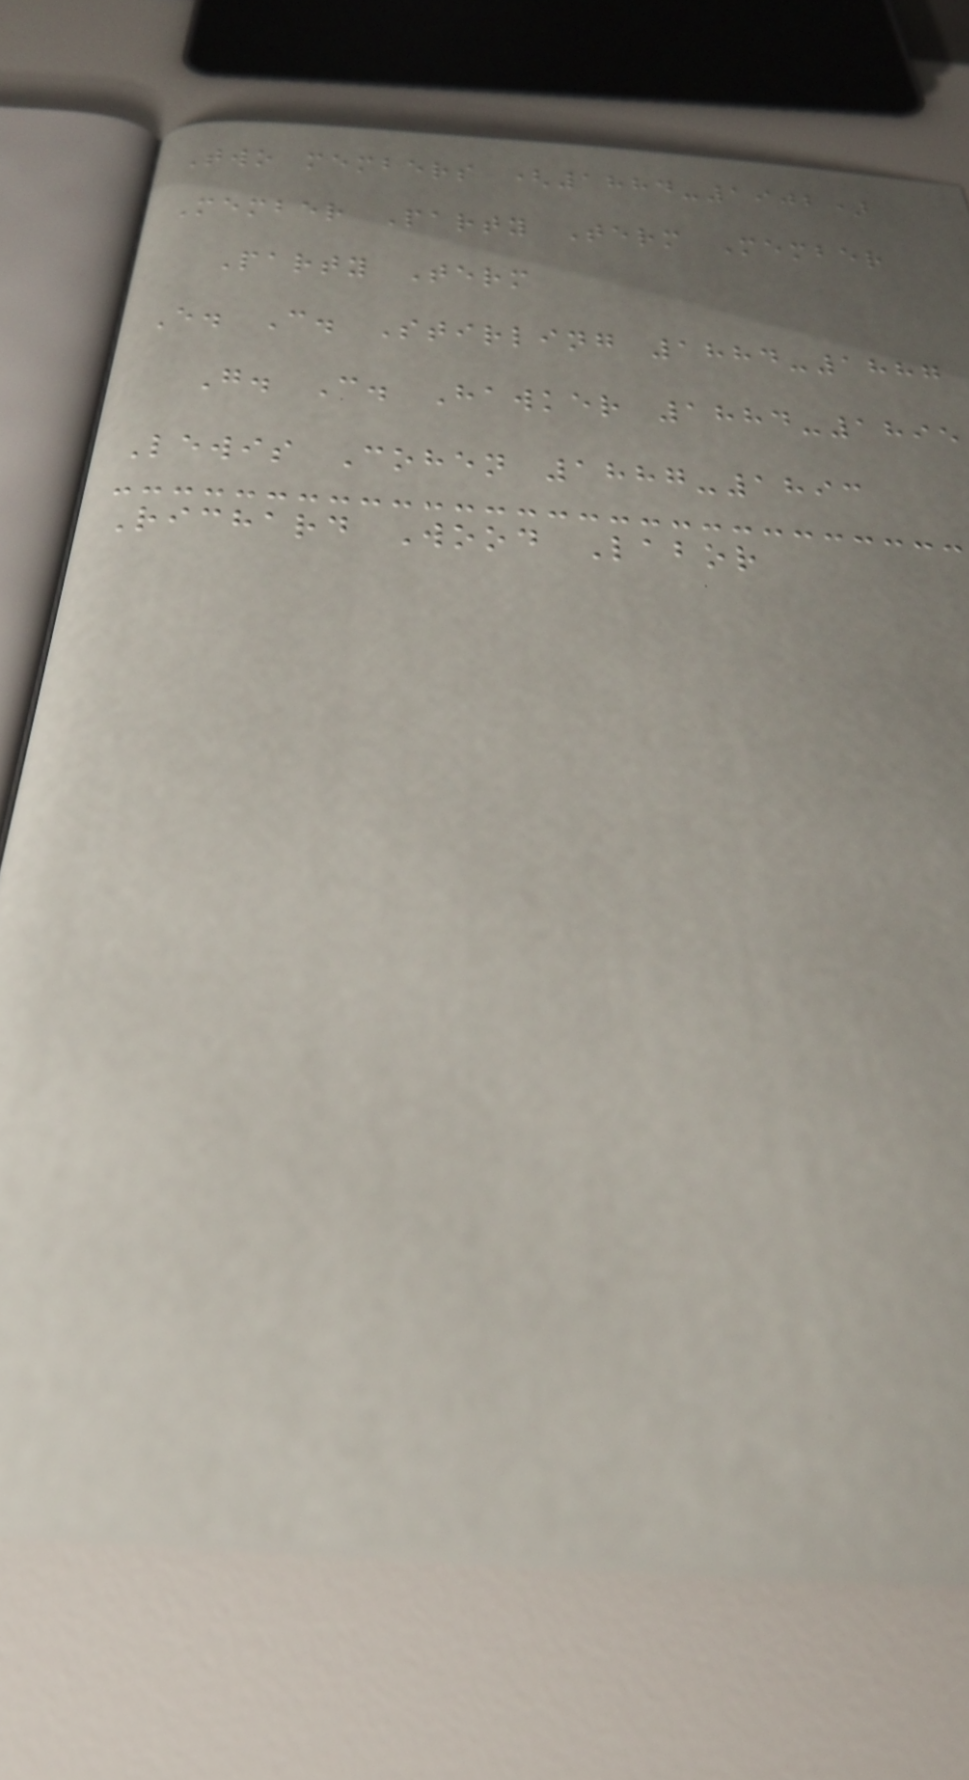Two members (1884-1902)
Member Party Term Member
Party Term
E. C. Stirling 1884-1887
G. C. Hawker 1884-1895
Lewis Cohen 1887-1893
Richard Wood Labor
